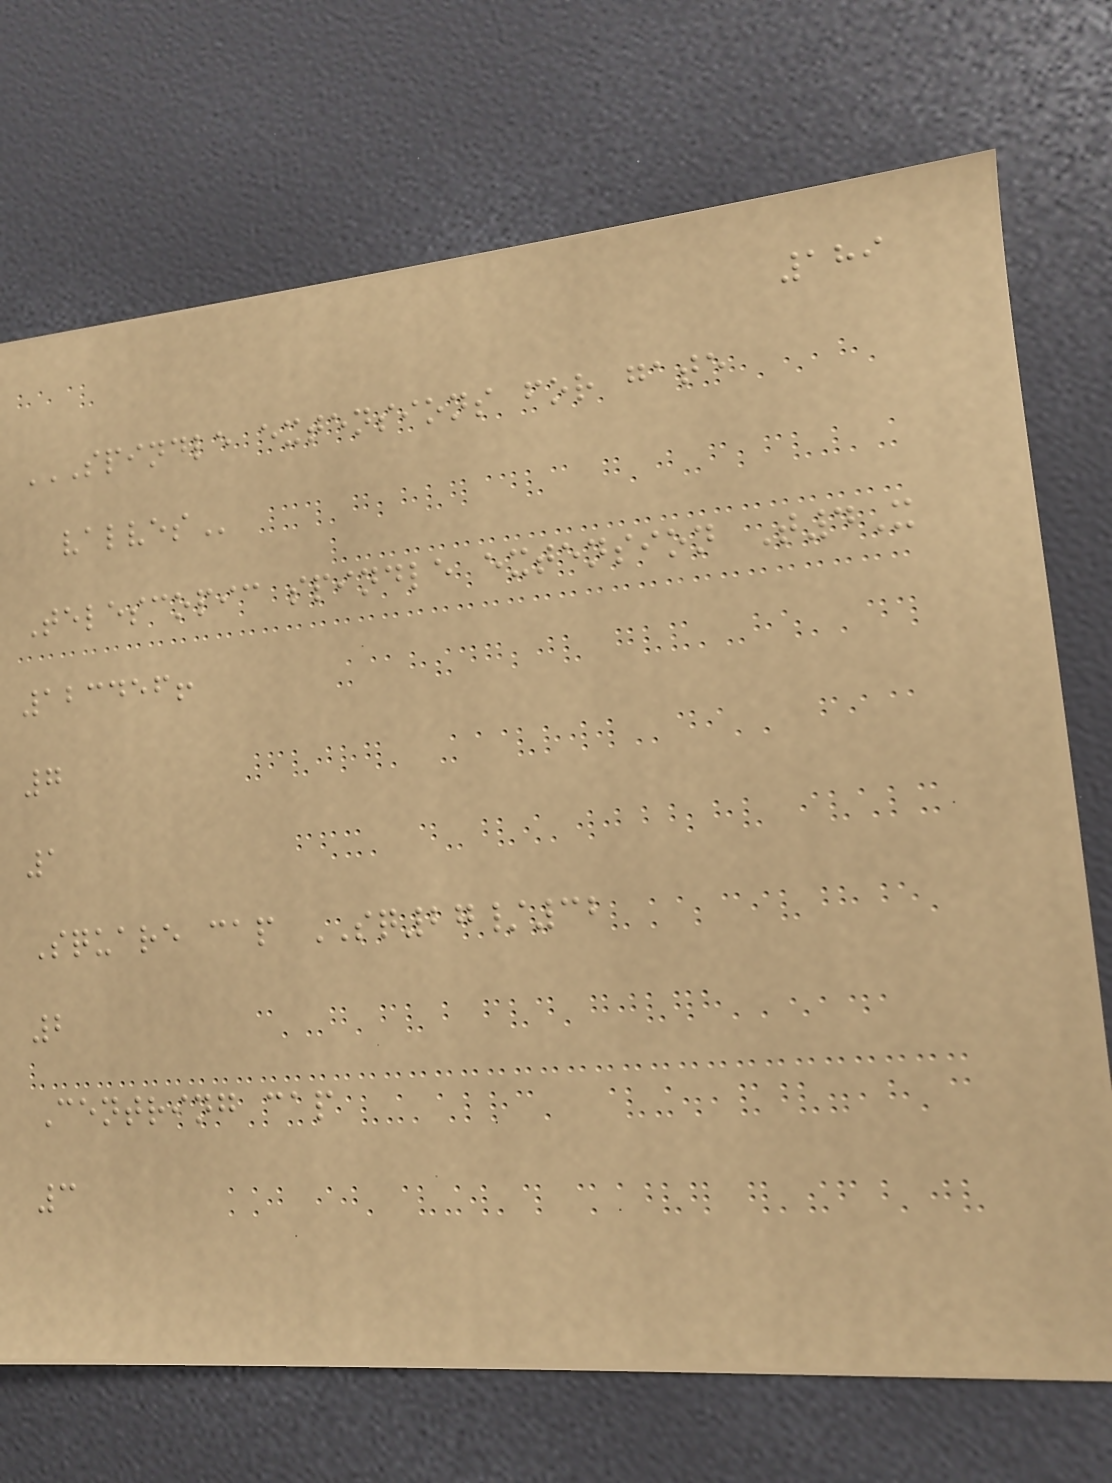189
SPINDLE EXTENSIONS FOR GATE
VALVES
Telescopic spindle extension T4X
123456!
7
1
Square cap SQ27/32
2
Centring cap
3
